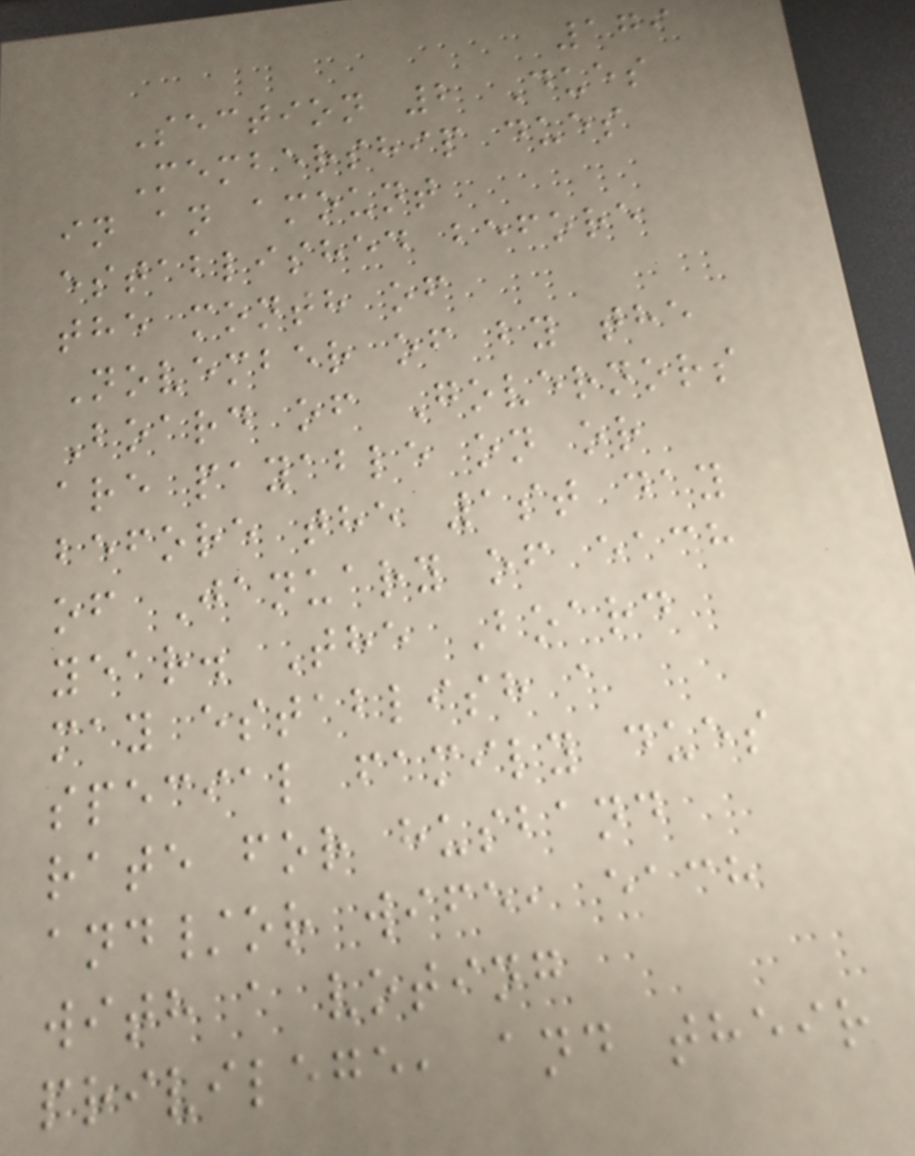179
Section 2 Dues
Membership dues
in an amount
established before
the month of
November of by the
Board of Governors
are payable on or
before the 1st day
of January of each
year. The Board
may establish a
special family dues
rate for husband
and/or wife, each
with a voting
privilege, and their
